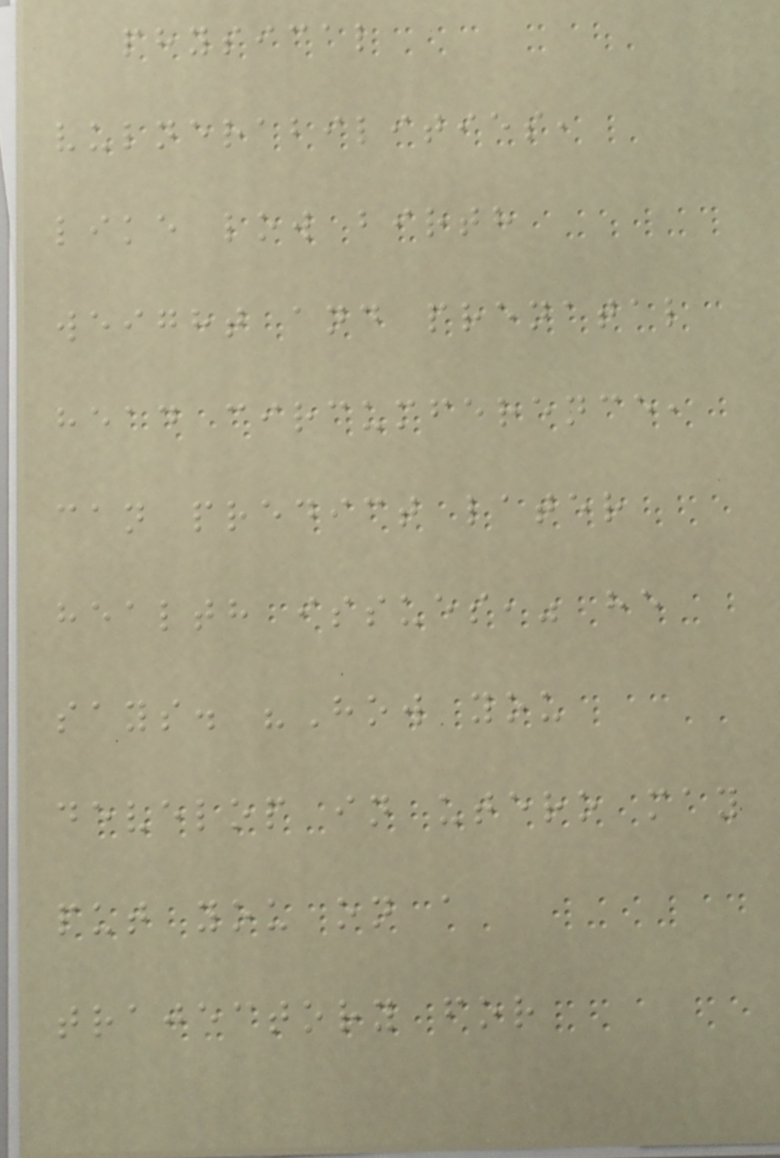physical
vulnerabilities,
like low birth
weight and prenatal
head circumference,
can predict later
health issues," he
says. "How you
develop in utero may
put you on a
trajectory for
